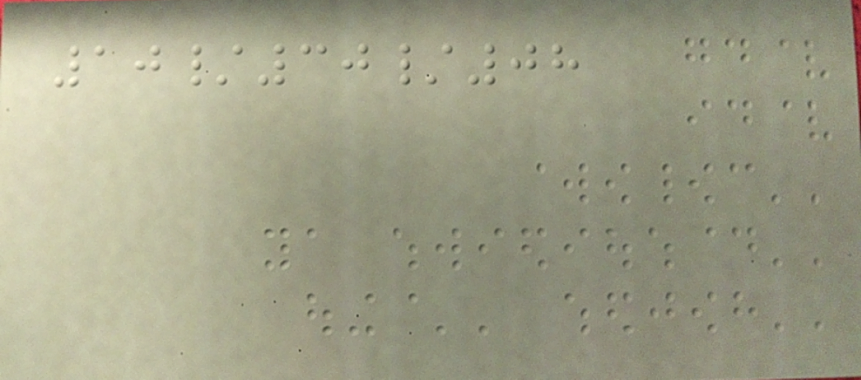10/30/08
